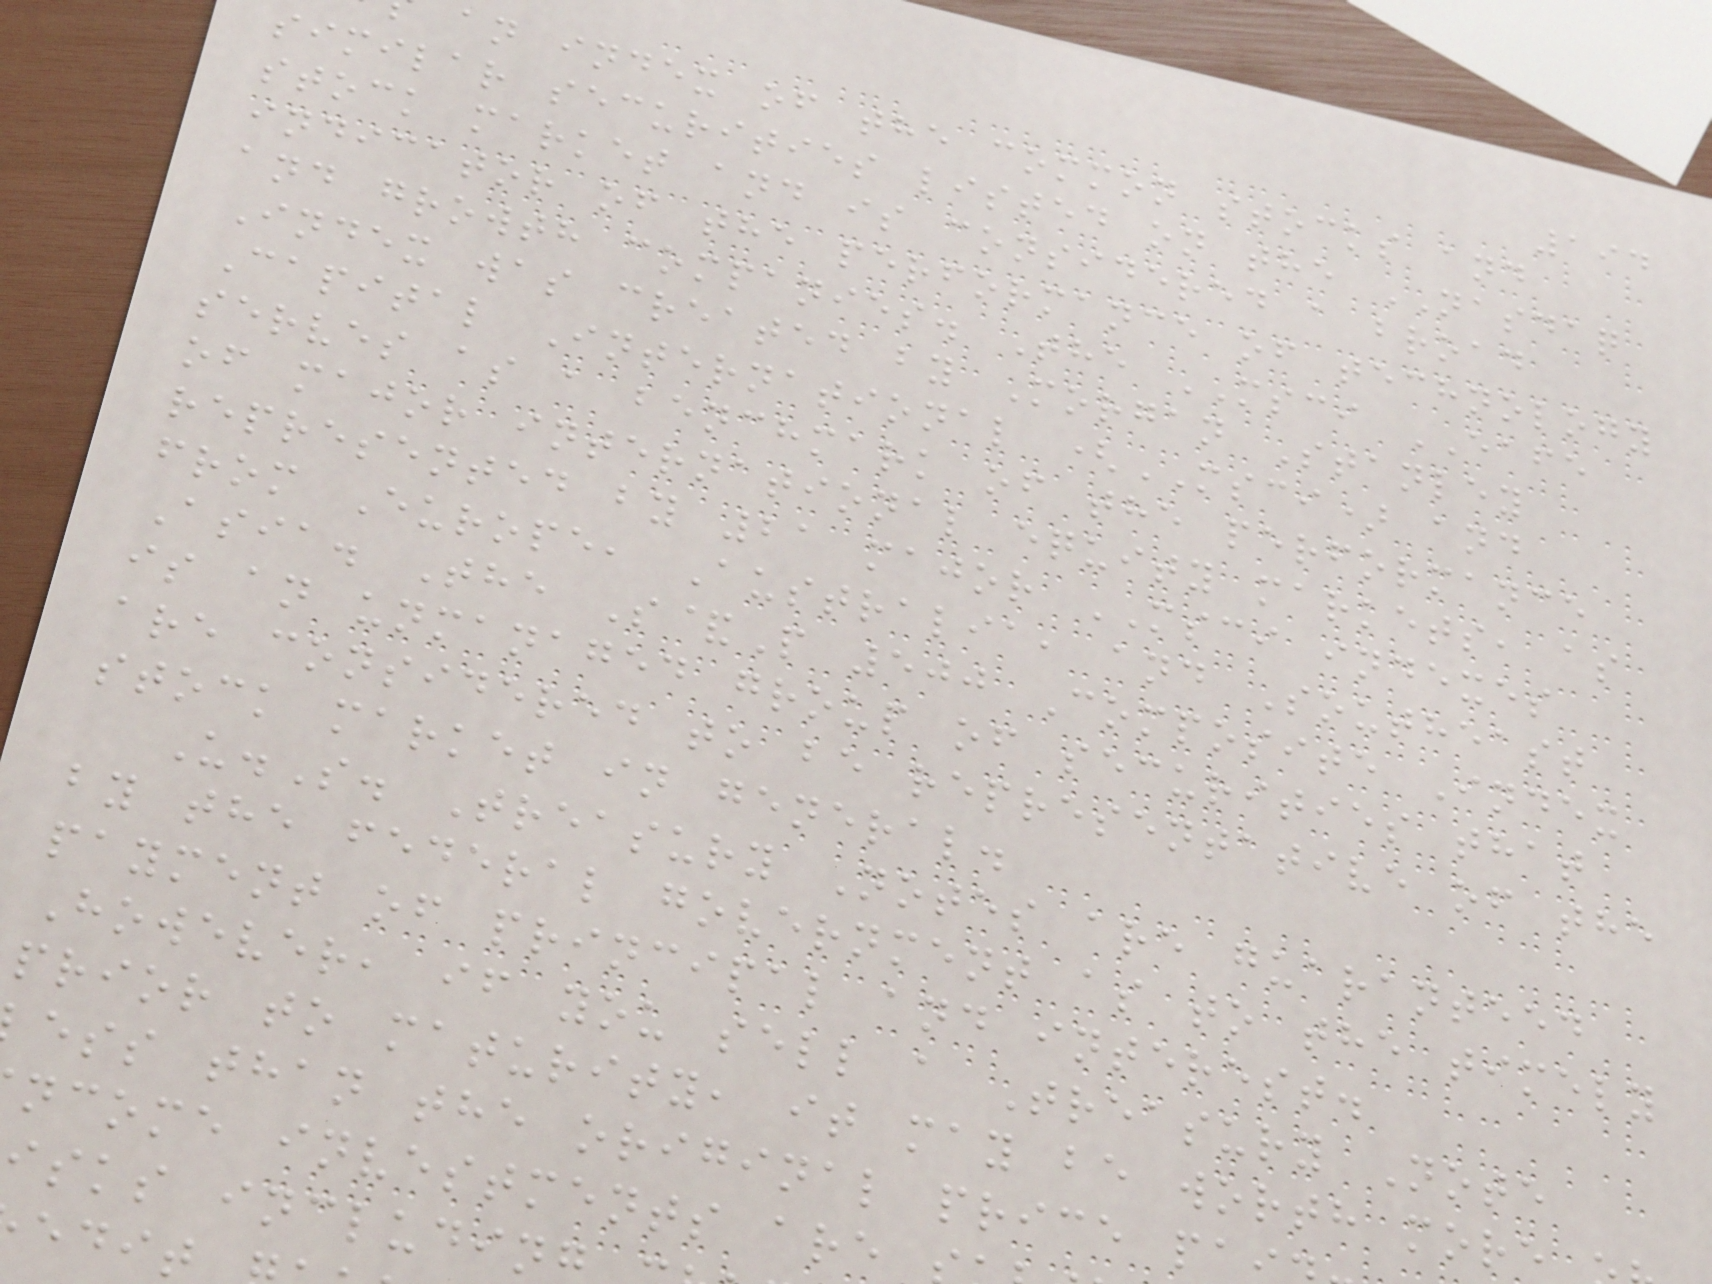194
an index of the common stocks and
similar securities listed on the NASDAQ
stock market and is considered a broad
indicator of the performance of technology
and growth companies. The MSCI EAFE
Index was created by Morgan Stanley
Capital International (MSCI) and
serves as a benchmark of the performance
of major international equity markets, as
represented by 21 major MSCI indexes
from Europe, Australia, and Southeast
Asia. The S&P 500 Composite Index
is an unmanaged group of securities that
are considered to be representative of the
stock market in general.
U.S. Treasury Notes are guaranteed
by the federal government as to the timely
payment of principal and interest.
However, if you sell a Treasury Note
prior to maturity, it may be worth more
ess than the original price pa
ncome investments are
isks includin
